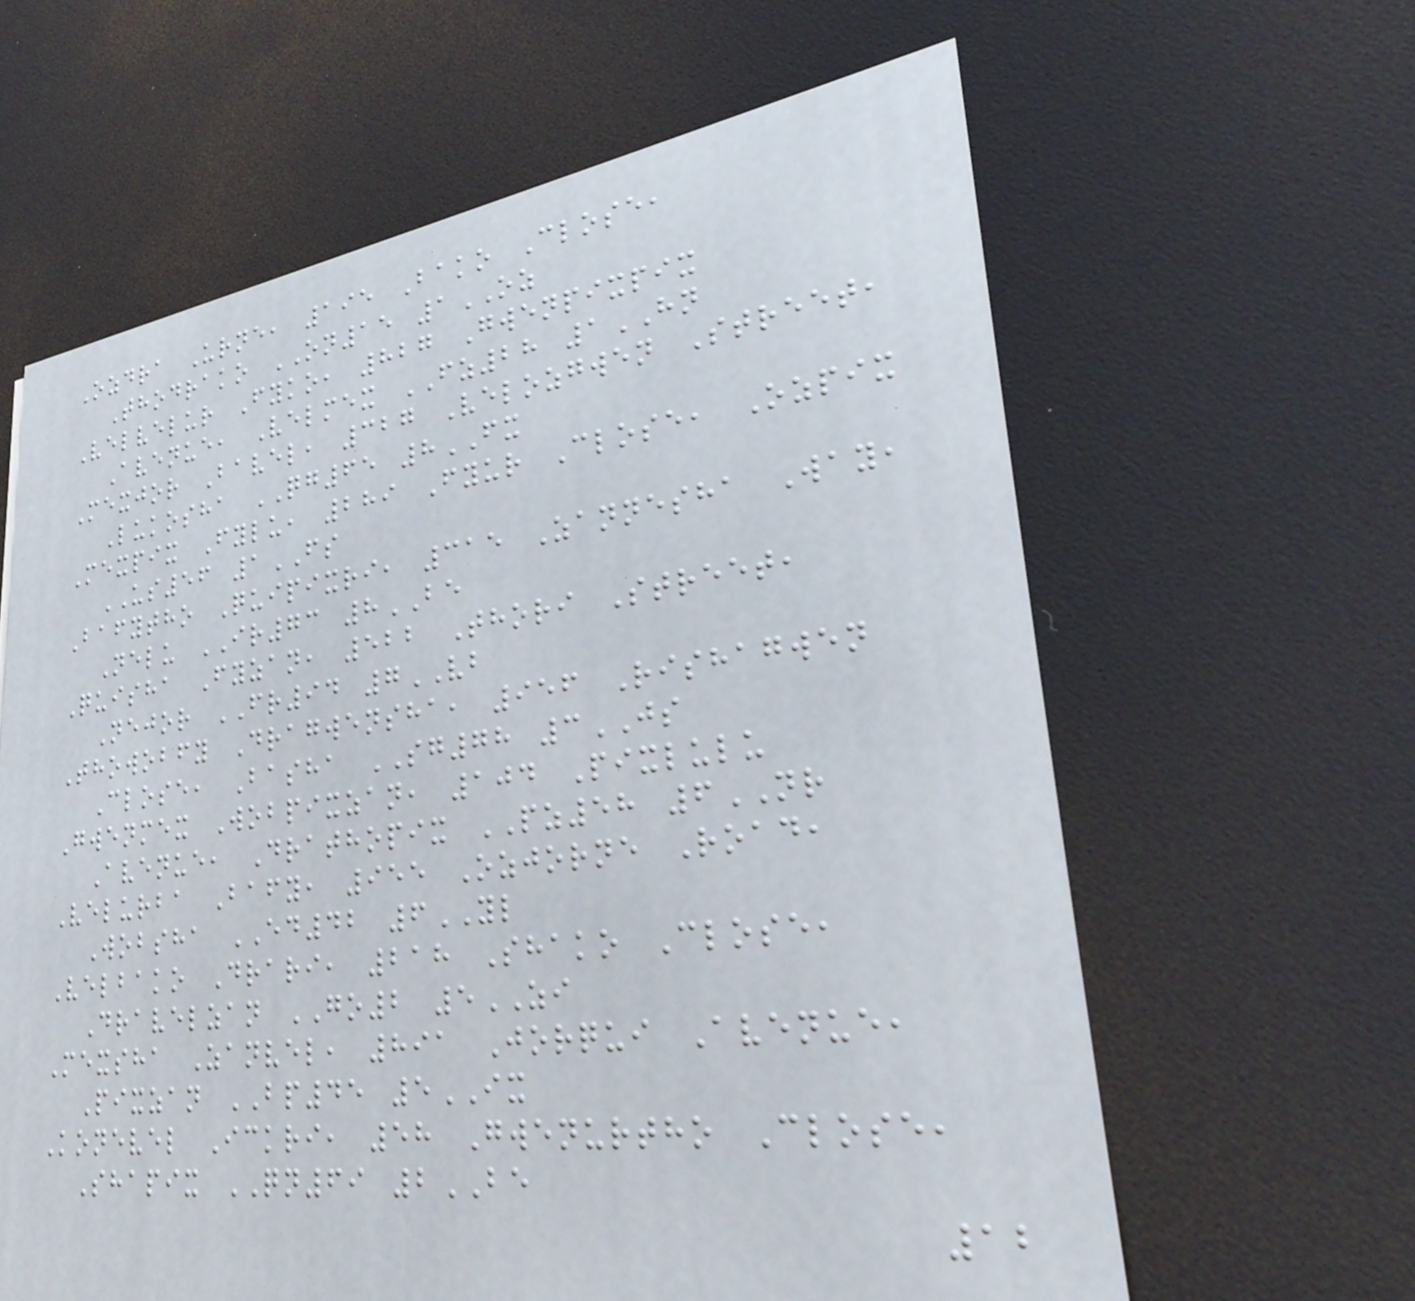Ozdra Urne, 195 Bako Close,
Thodrako ON15 1OZ
Velvelur Fyko, 827 Gwenpixpix
Avenue, Velmex FZ28 1HN
Mexjor Bavel, 327 Velozgwen Street,
Lukosha QG65 8FX
Mexpix Fylu, 289 Fyur Close, Ozpix
US56 1FS
Bafytho Quipixri, 315 Zannesha Way,
Nelu IR73 8BE
Quisha Fyzan, 522 Thori Street,
Nejor FR94 7VB
Thowobfy Dragwensha, 956 Rishagwen
Close, Basha SG78 3JS
Gwenmex Wobpixzan, 104 Pixlulu
Avenue, Drathopix PZ58 6NR
Velurba Bafy, 955 Ozjorne Road,
Wobsha ED42 6YL
Velbako Drari, 218 Shako Close,
Dravelzan GO2 5ZI
Mexsha Zanvel, 891 Jorqui Avenue,
Pixzan BP45 5IX
Konevel Ickri, 58 Gwenurtho Close,
Shapix QN69 2BE
12
